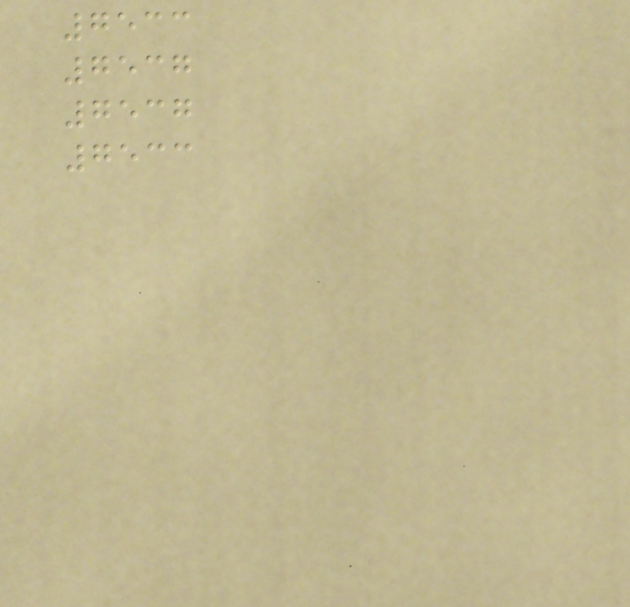7533
7537
7537
7533
